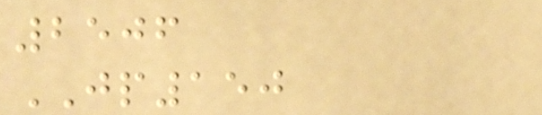2506
JP150
